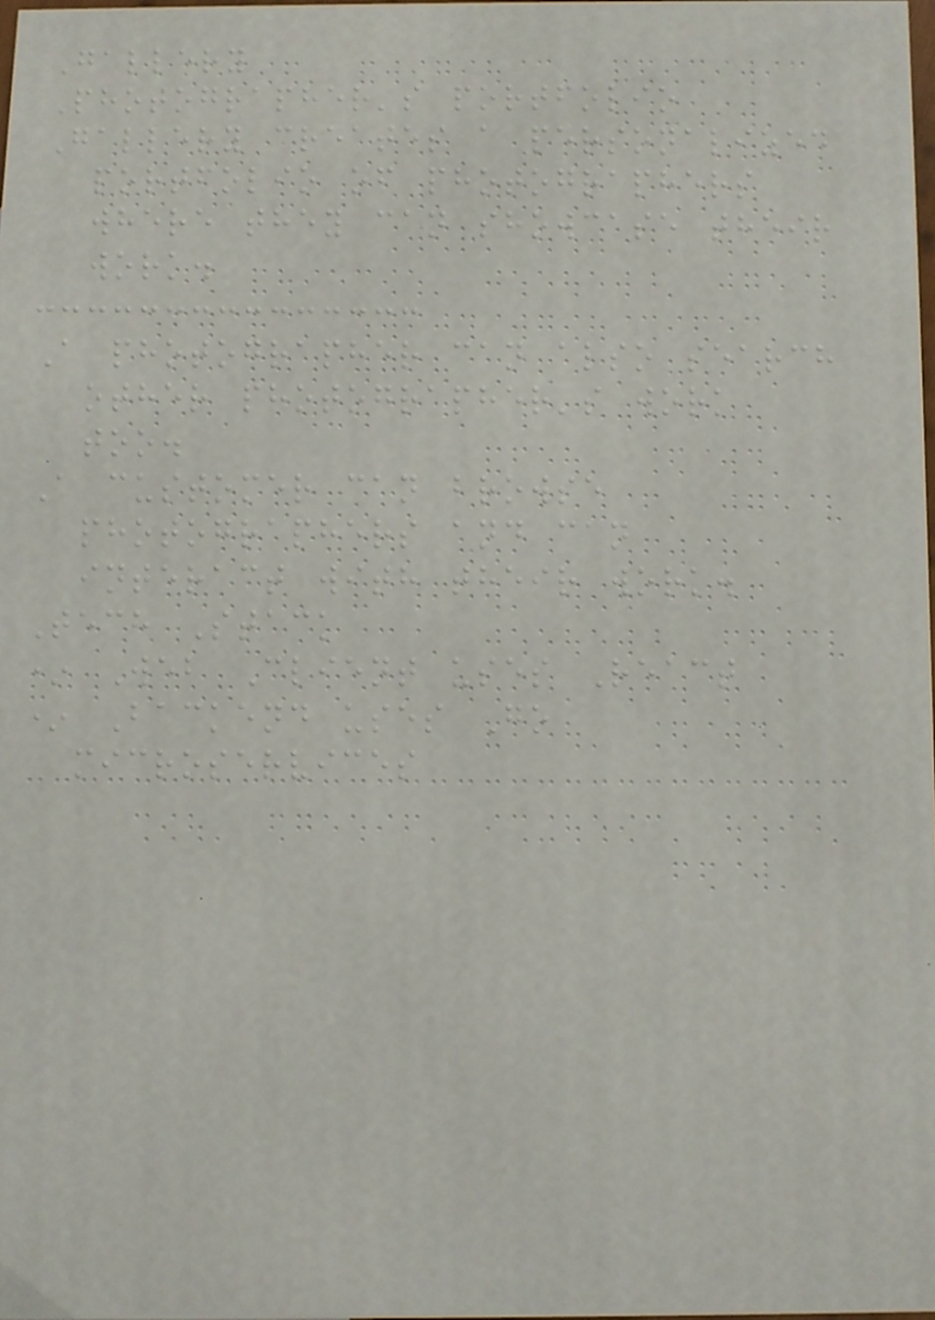Gallery
Photographer's portfolio
Gallery creates a personalized
portfolio of photographers
where they can showcase their
work.
A photographer can also search
other photographer's work
too.
A customer can browse
photographers and can
interact with their work.
Tech Stack
* Web Client uses React
* Backend uses Go
microservices
